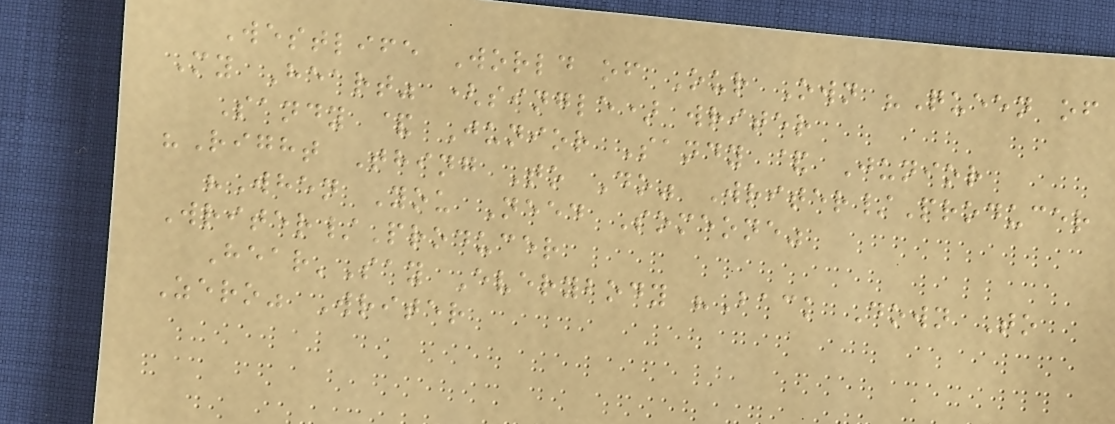Westlife World of Our Own "Queen of
My Heart" (single) writer
Sandy & Junior Sandy & Junior
"Right Thing To Do" Writer/Producer
"When You Need Someone"
Writer/Producer
Hear'Say Everybody "Back Down To
Zero" Writer
